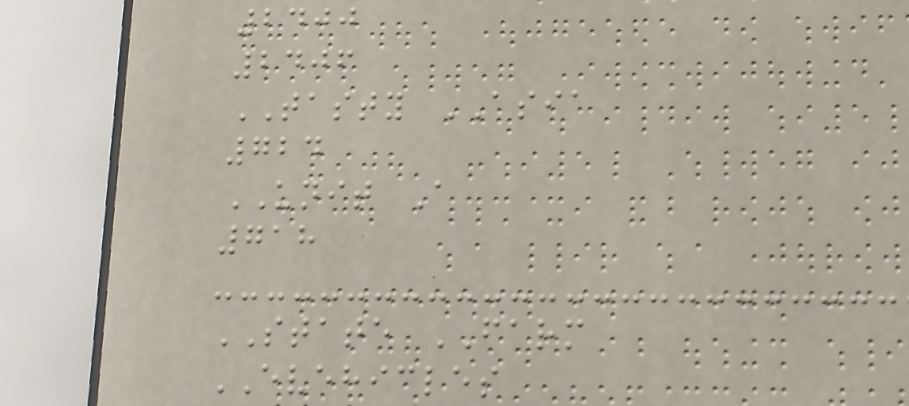2400
2406
TASTY ASIA
724
UNIT A
718
STATE FARM
EVEHICLES
